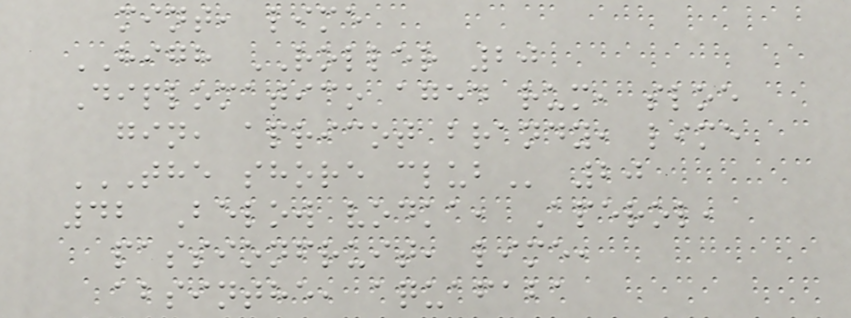mint, lime
HIGH ROLLER 20
Diplomatico aged rum, sloe
gin, apricot brandy, lime
THE SHORE CLUB 20
42 Below vodka, Aperol,
passionfruit, lime,
absinthe, aquafaba
